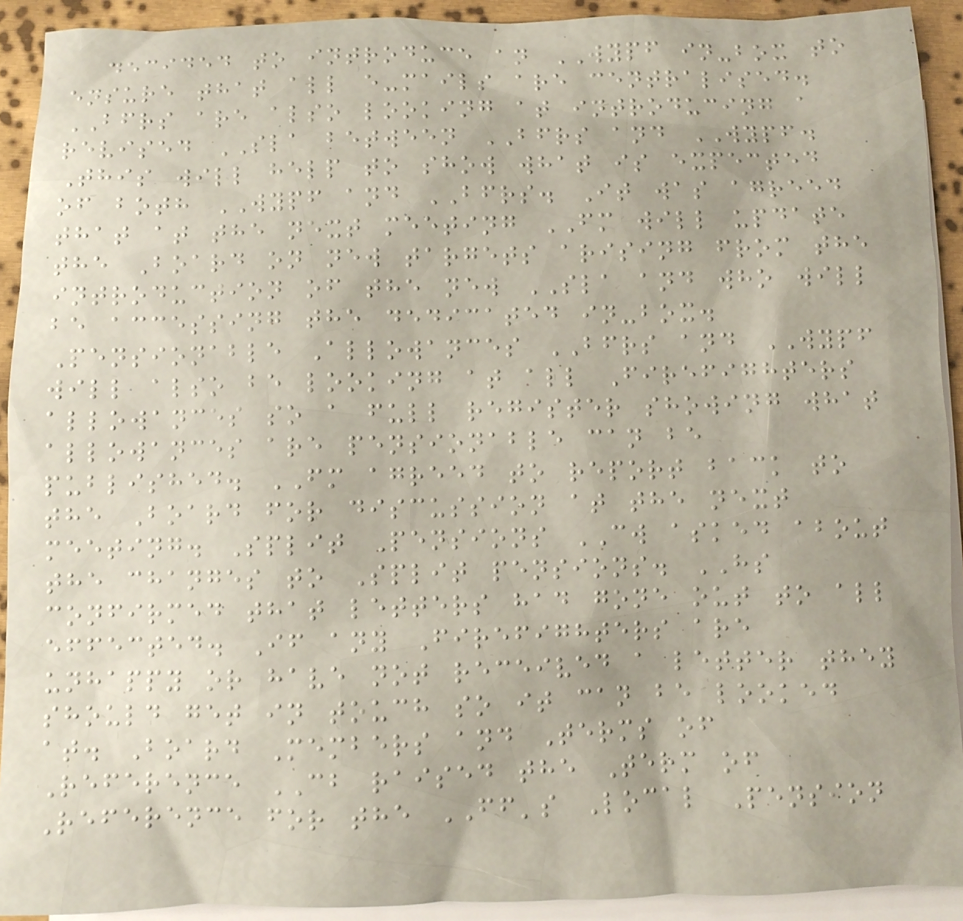decided to introduce an WYPF in-box to
ensure that all e-mails are centralised.
BFRS are also looking at introducing a
revised SLA between BFRS and WYPF.
This will help to show what is expected
of both WYPF and BFRS. It was agreed
that at the next meeting FM will update
the Board on new targets arising from the
introduction of the new SLA and who will
be accessing the dedicated in-box.
Pensionable Allowances BFRS and WYPF
will also be looking at all Firefighters
allowances so a full register showing what
allowances are pensionable can be
published. FM agreed to report back to
the Board for discussion at the next
meeting. Split Pensions CW asked about
the changes to Split pensions. HS
confirmed that letters had gone out to all
effected. If any Firefighters are
unhappy or have not received a letter they
should get in touch so it can be looked
at. Board Members and Terms of
Reference CB raised the Term of
Reference for the FF's Local Pension
